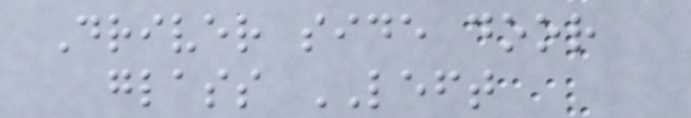Driver side door
glass LEFT
